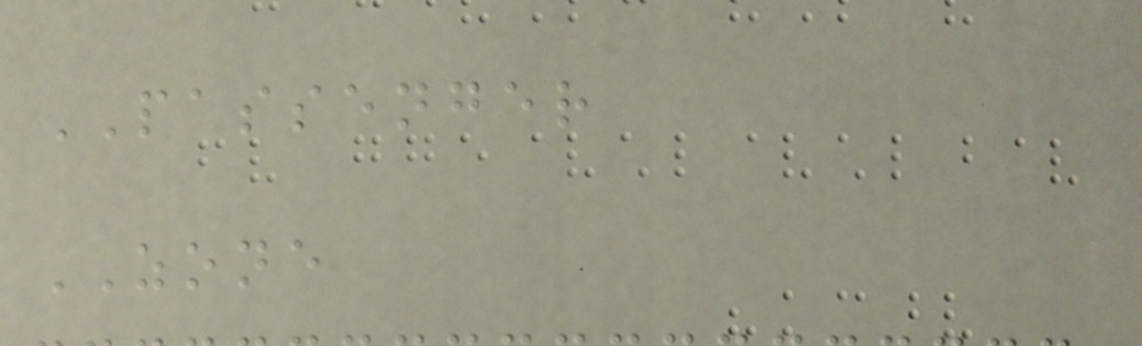PASSENGER
ZONE
